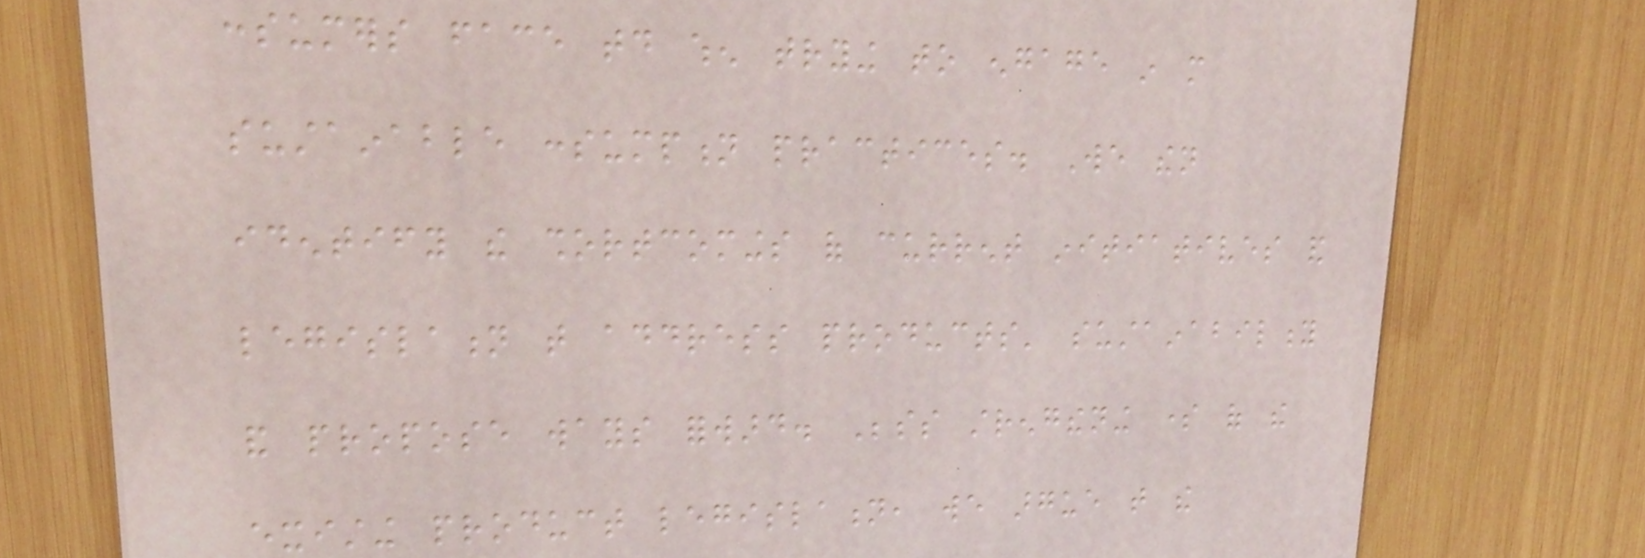consumers face today when trying to engage in more
sustainable consumption practices. We then
identify the shortcomings of current initiatives and
legislation that address products' sustainability
and propose ways forward. Besides strengthening some of the
existing product legislation, we argue that the
